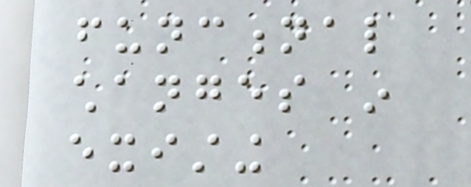functional
changes in
existing
